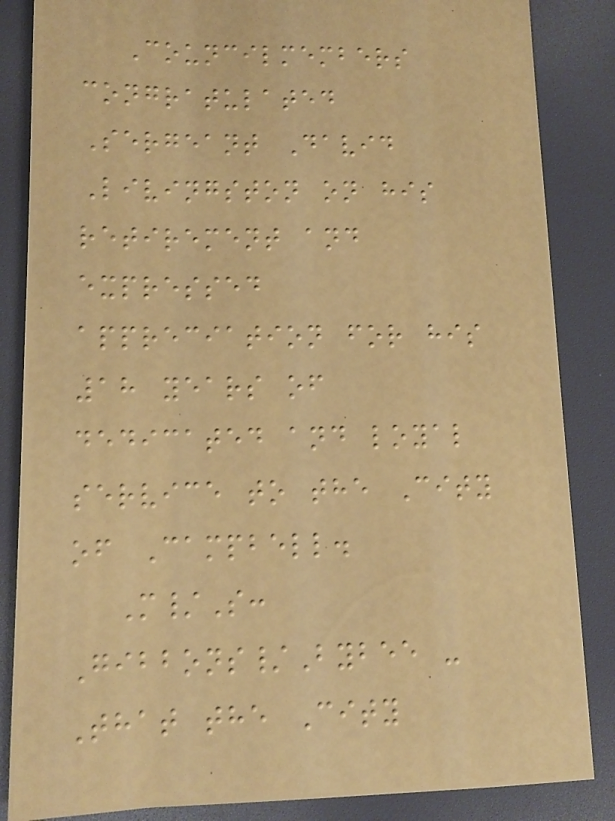Councilmembers
congratulated
Sergeant David
Livingston on his
retirement and
expressed
appreciation for his
18 years of
dedicated and loyal
service to the City
of Campbell.
M/S:
Gibbons/Bybee -
That the City
